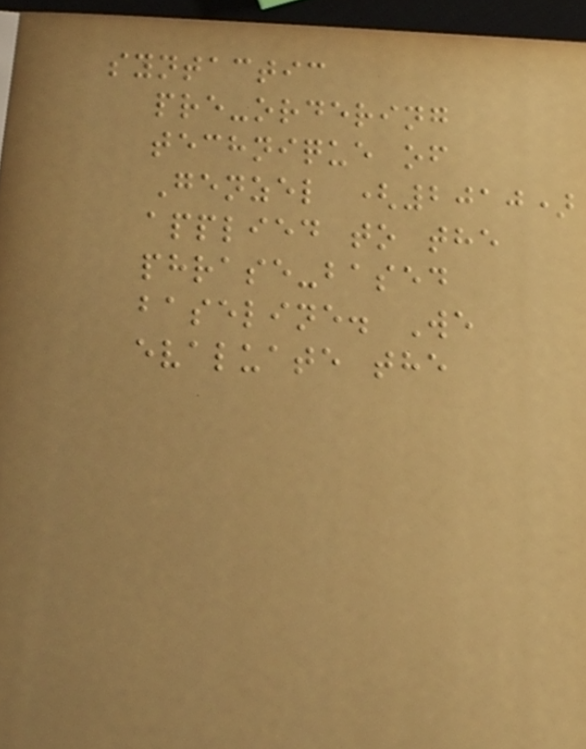syntactic
pre-ordering
technique of
Genzel (2010)
applied to the
phrase-based
baseline. We
evaluate the
